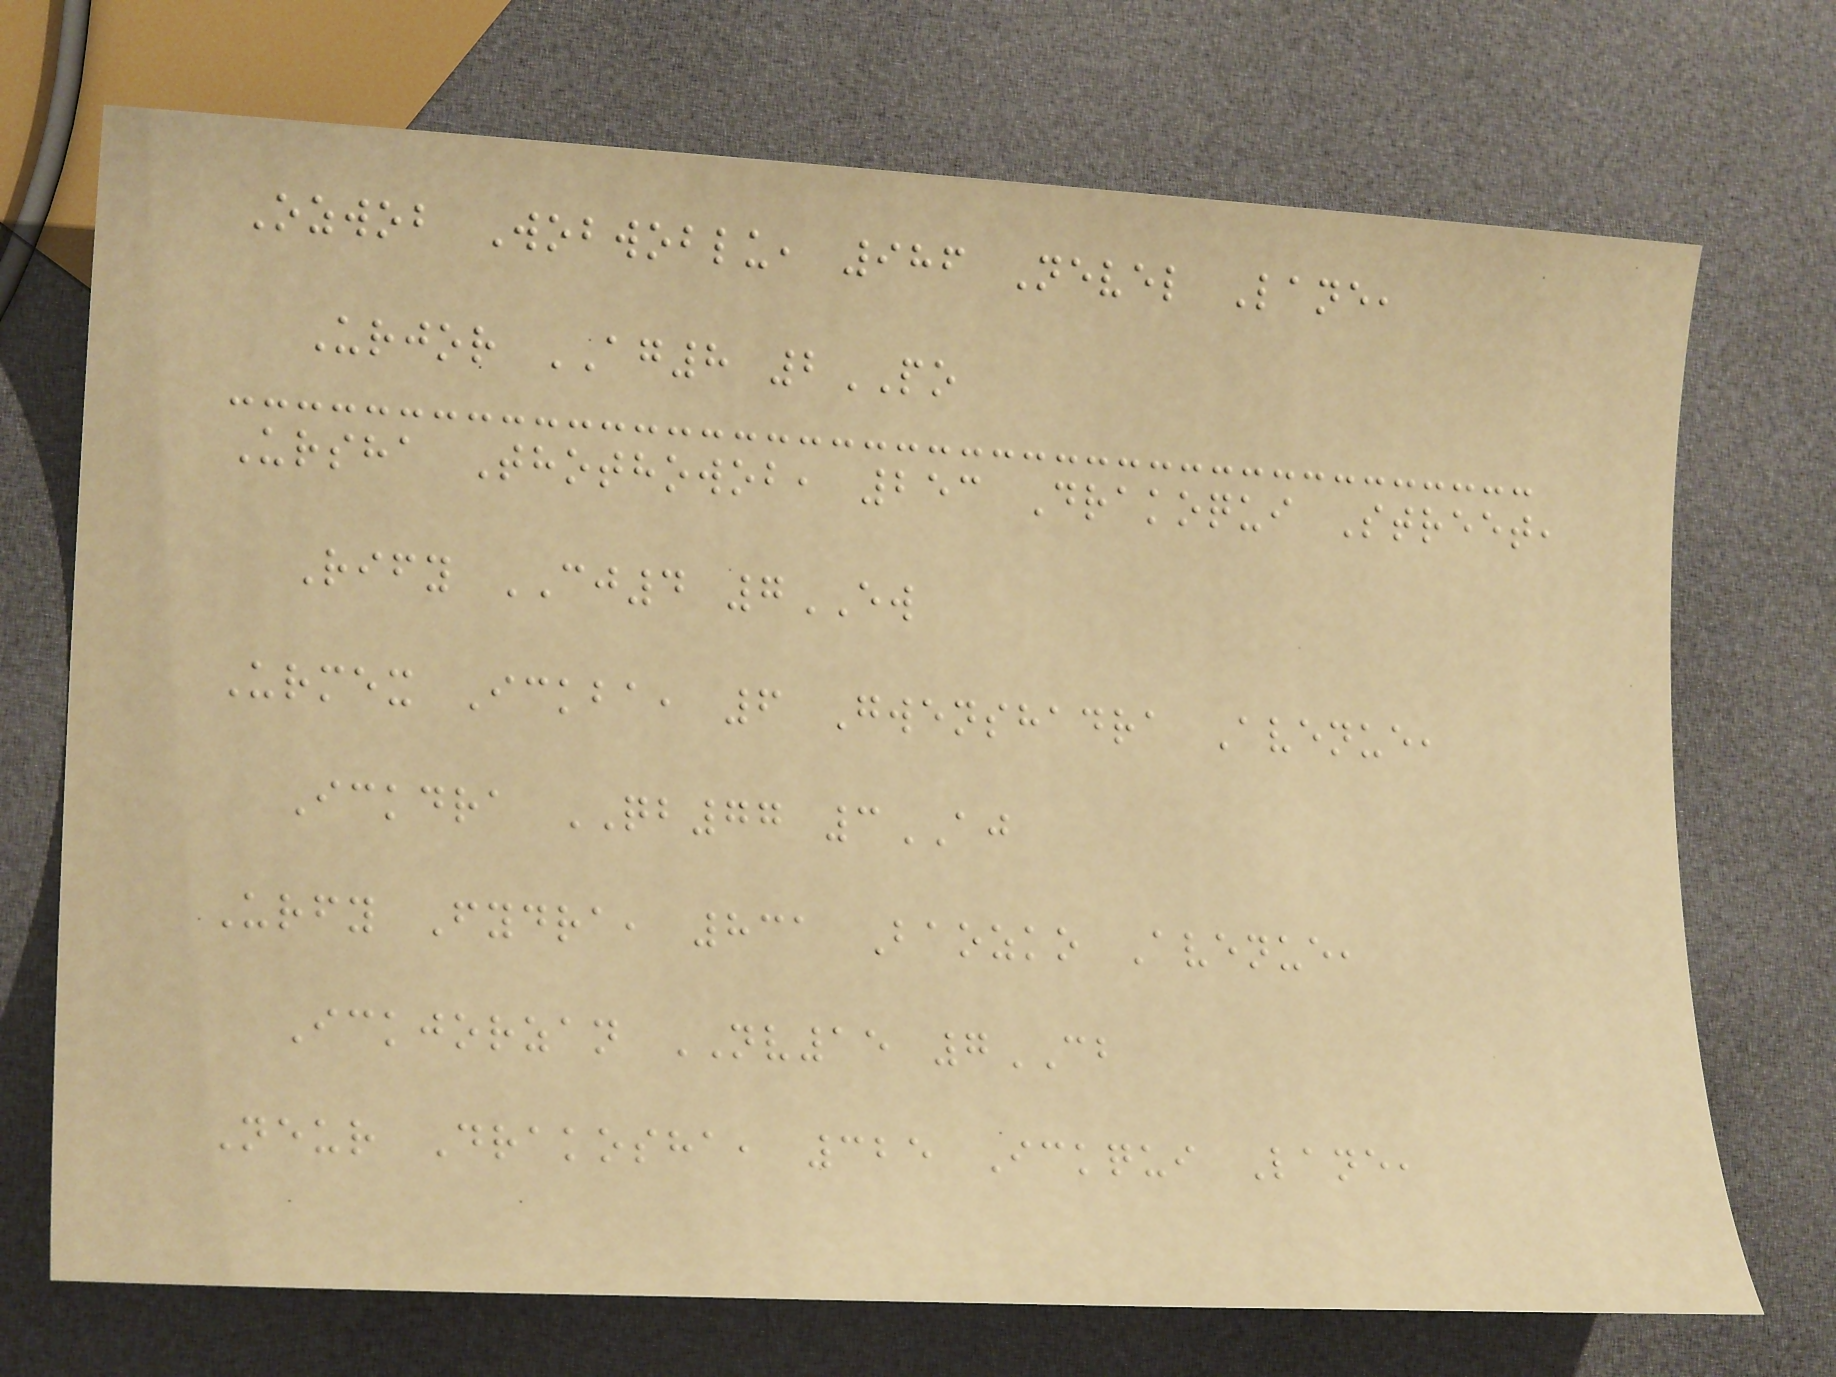Ozwob Wobwoblu, 986 Nevel Lane,
Urjor AG8 2PO
Ursha Thothowob, 253 Drakoqui Street,
Rify CJ4 7EW
Urmex Ickba, 6 Gwenshadra Avenue,
Ickdra QB77 3AJ
Urfy Fydra, 831 Baozko Avenue,
Ickjorzan NV15 7CB
Neur Drakosha, 325 Ickqui Lane,
